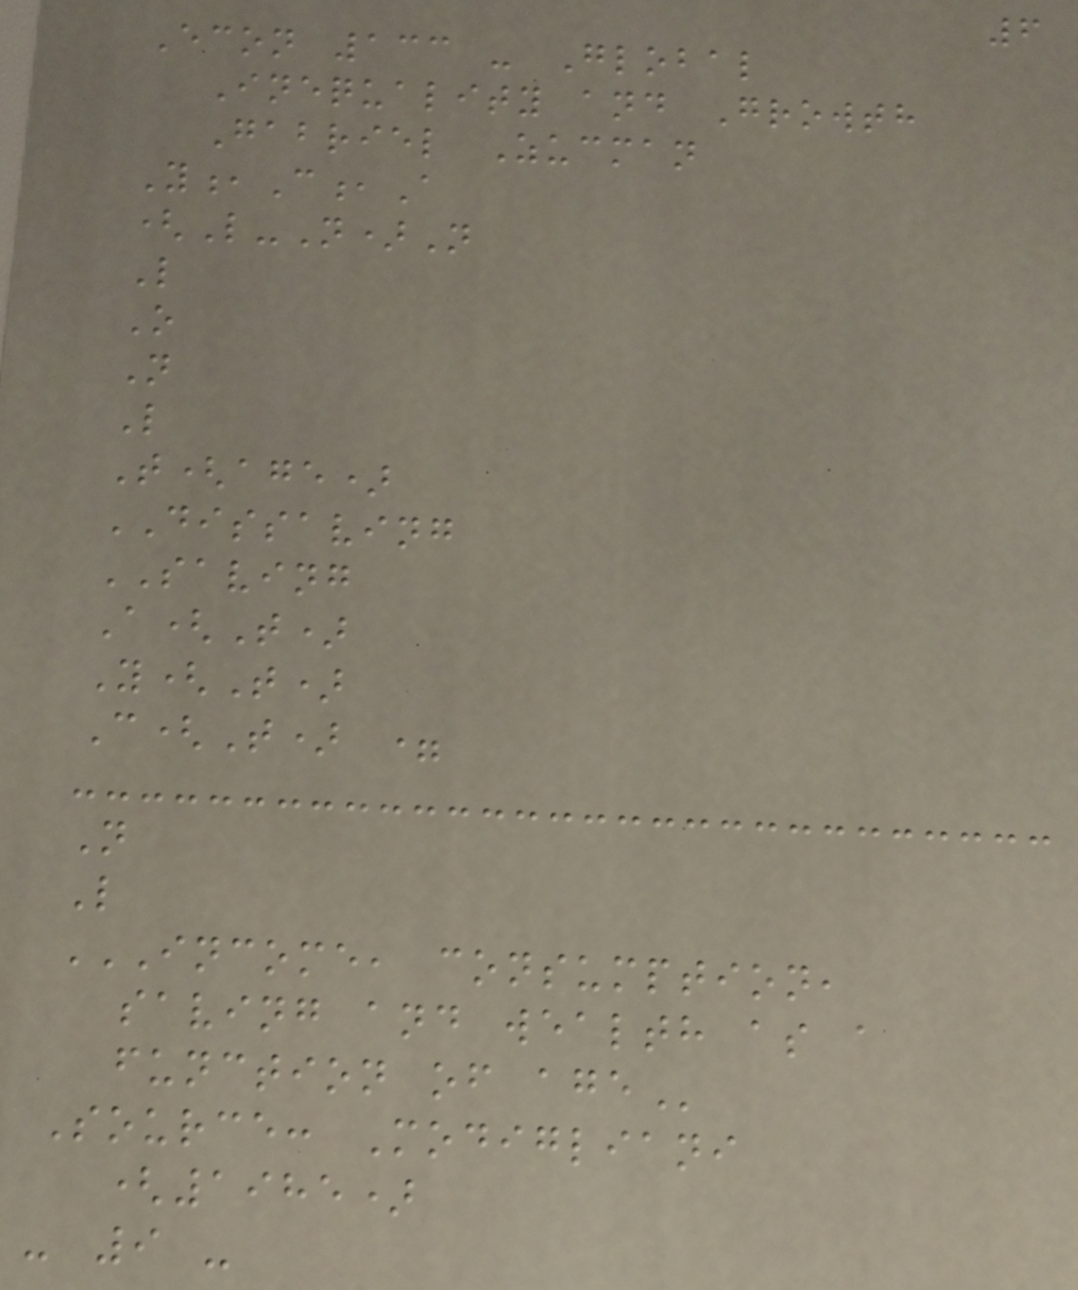6
Econ 133 - Global
Inequality and Growth
Gabriel Zucman
Y,C,A
(L-N)N
L
O
N
L
T(age)
DISSAVING
SAVING
A(T)
Y(T)
C(T) =
N
L
INCOME, CONSUMPTION,
SAVING AND WEALTH AS A
FUNCTION OF AGE
Source: Modigliani
(1985)
- 9 -
